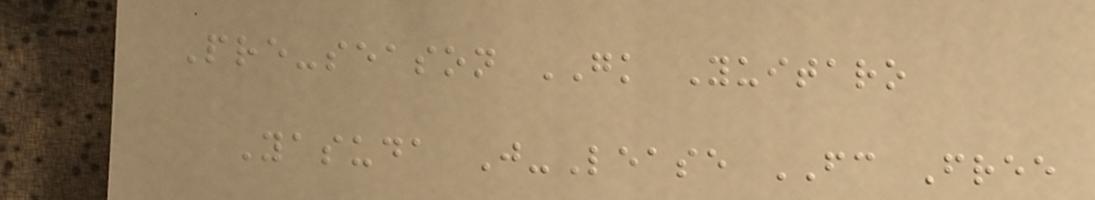Pre-season GK Yuitaro
Yasuda J-Lease FC Free
